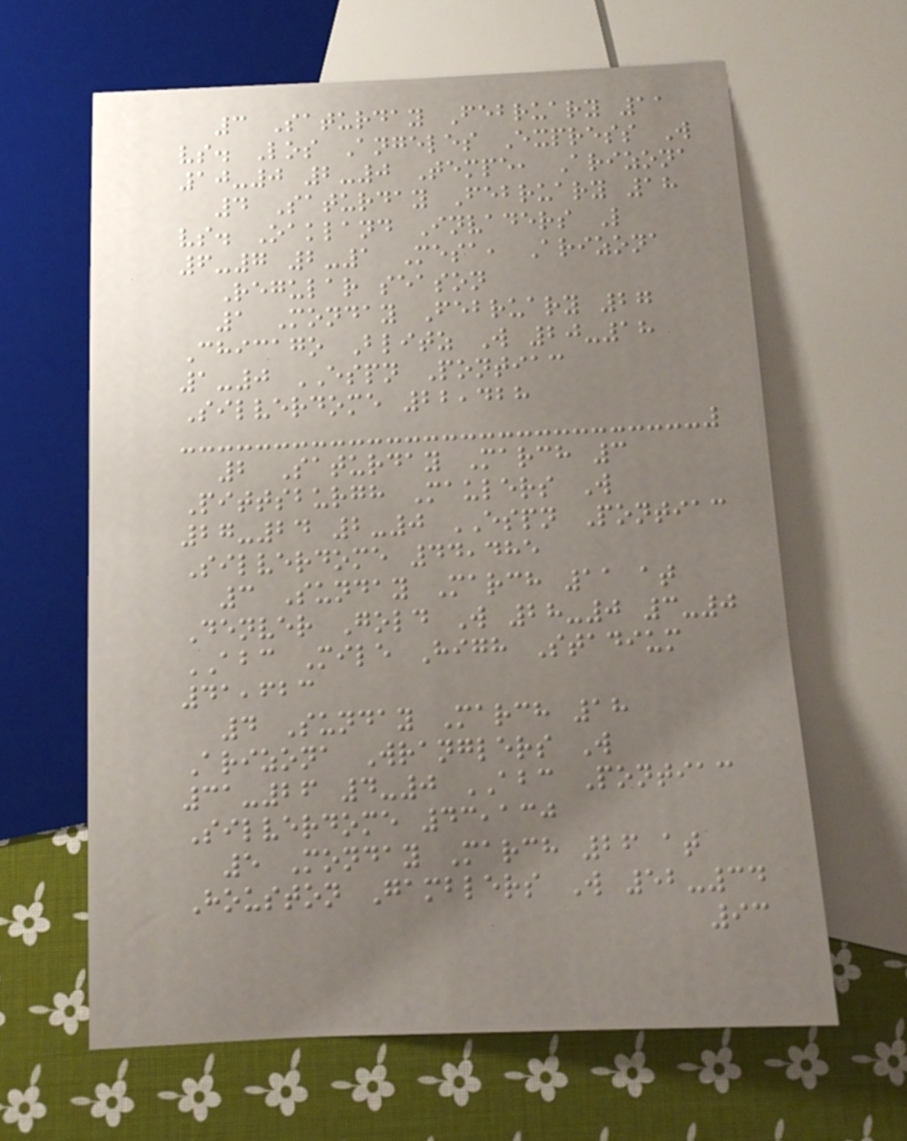3 Saturday February 11
vs. Los Angeles Express W
10-0 2-0 Tempe, Arizona
4 Saturday February 18
vs. Oakland Invaders L
6-7 2-1 Mesa, Arizona
Regular season
1 Monday February 27
Chicago Blitz W 20-18
1-0 ESPN Pontiac
Silverdome 22,428
2 Saturday March 3
Pittsburgh Maulers W
27-24 2-0 ESPN Pontiac
Silverdome 44,485
3 Sunday March 11 at
Denver Gold W 28-0 3-0
ABC Mile High Stadium
41,623
4 Sunday March 18
Arizona Wranglers W
31-26 4-0 ABC Pontiac
Silverdome 43,130
5 Monday March 26 at
Houston Gamblers W 52-34
93
